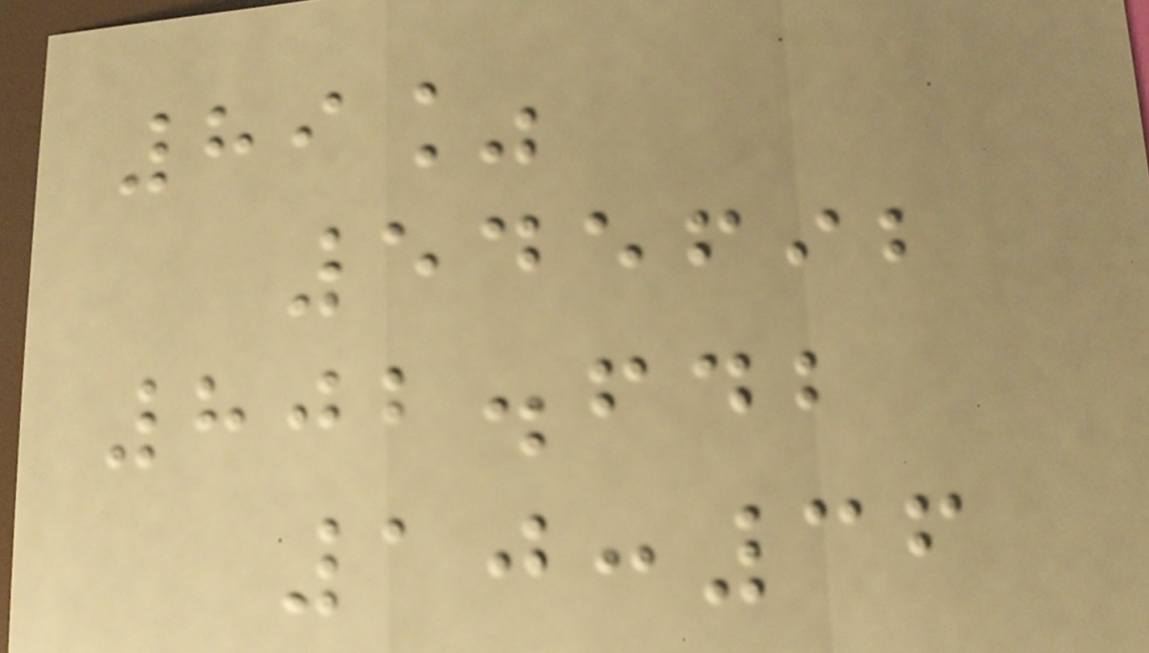89%
545692
802.642
10:36
